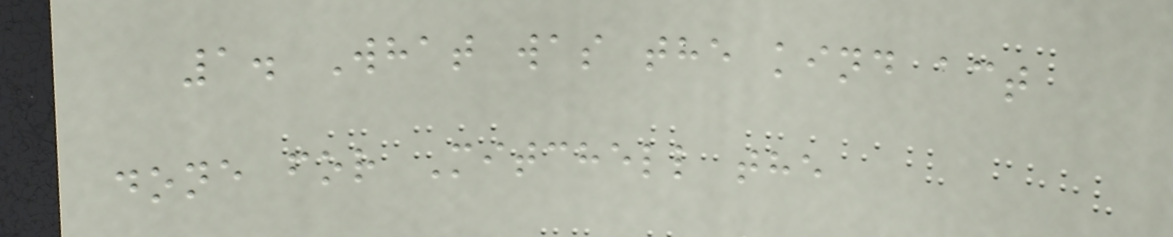1. What was the kind act
done for Mitchell the
